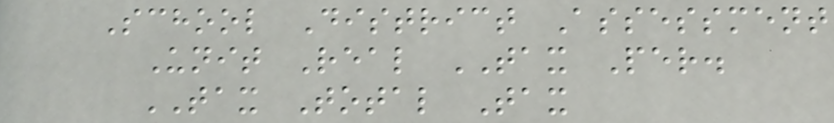School District Assessment
Unit Real TAX Per.
TAX Total Tax
